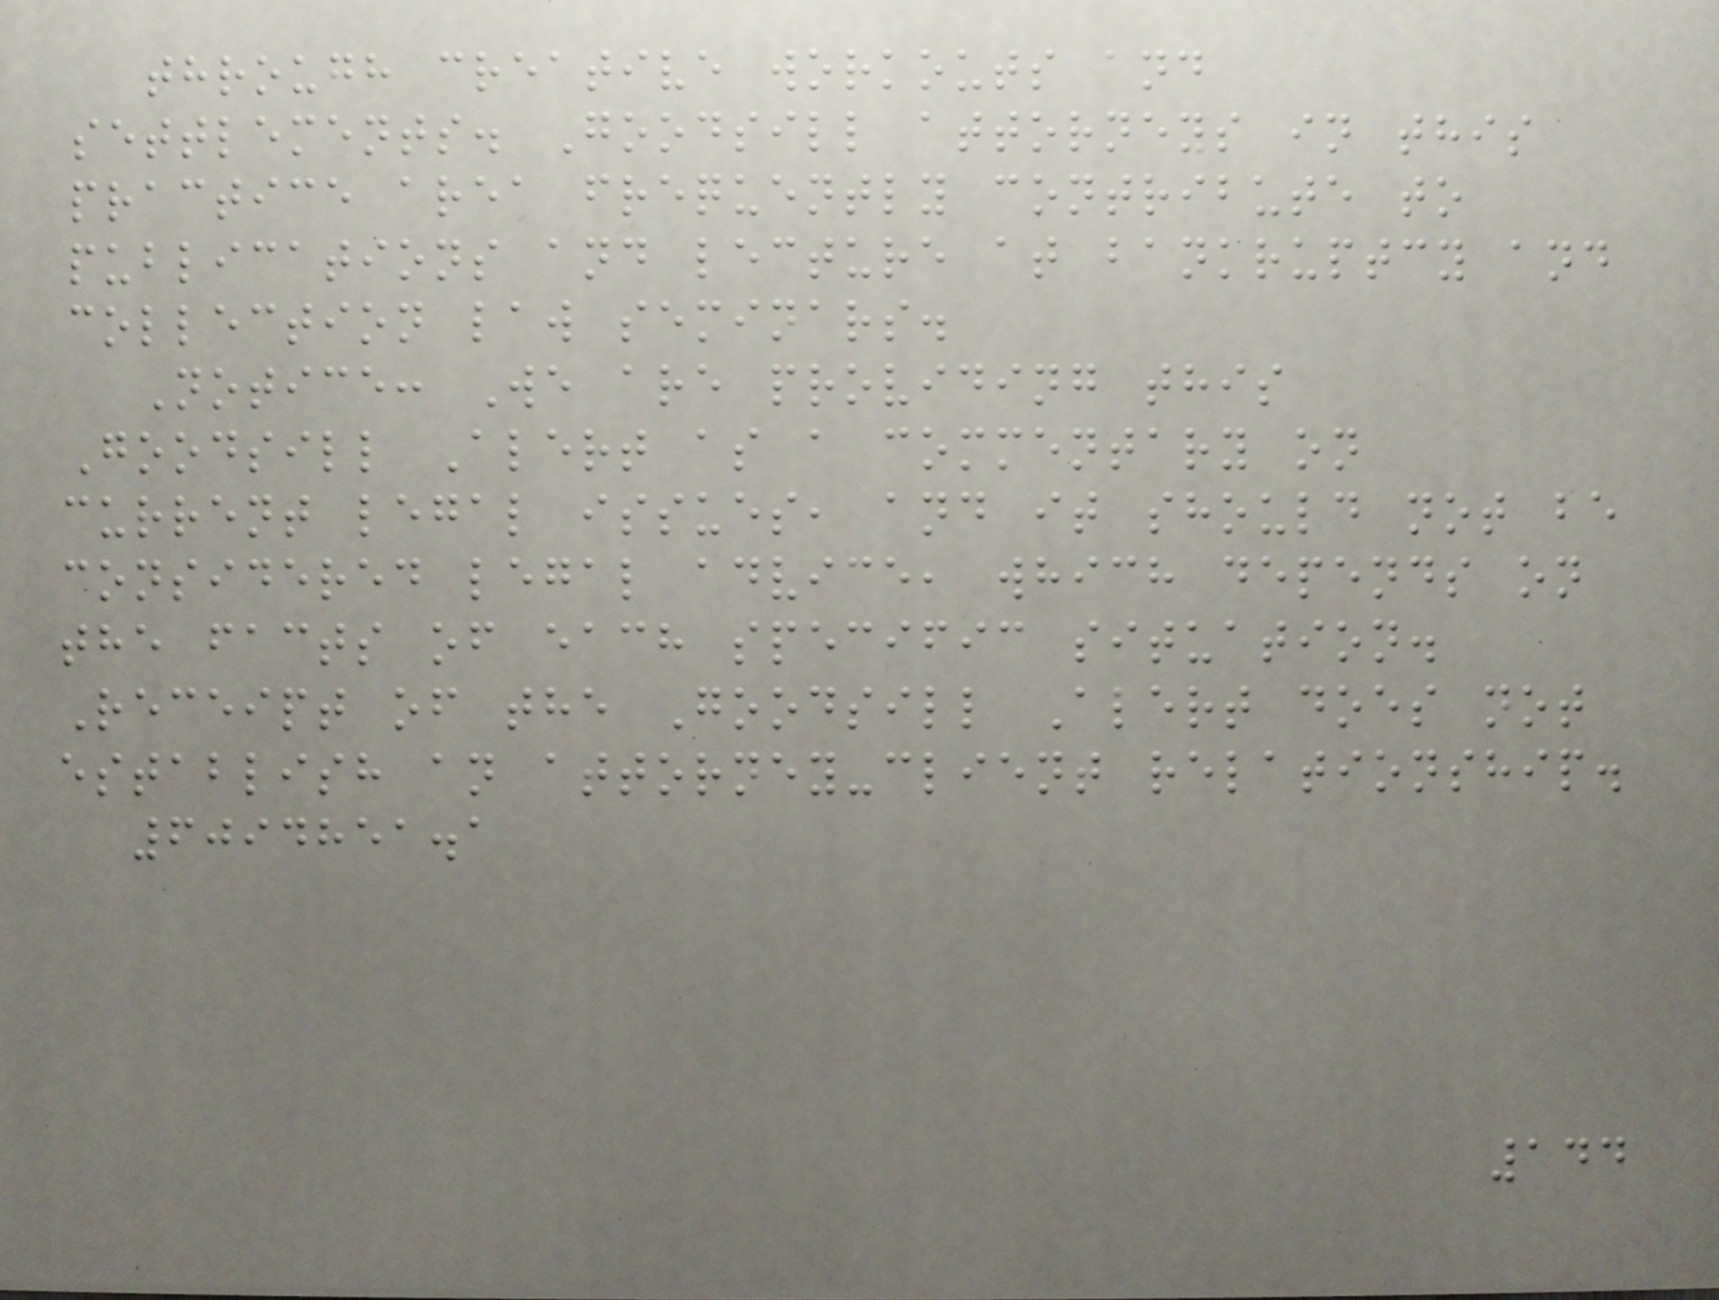through creative workouts and
settlements. Goodsill attorneys in this
practice area frequently contribute to
publications and lecture at bankruptcy and
collection law seminars.
Notice: We are providing this
Goodsill Alert as a commentary on
current legal issues, and it should not be
considered legal advice, which depends on
the facts of each specific situation.
Receipt of the Goodsill Alert does not
establish an attorney-client relationship.
6094851.1
144
